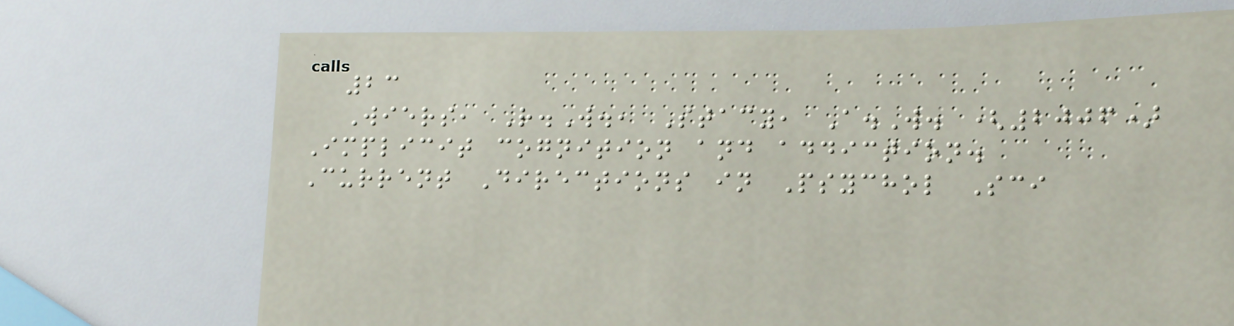23
Wiers, R.W., Stacy, A.W. (2006)
Implicit cognition and addiction.
Current Directions in Psychol Sci
